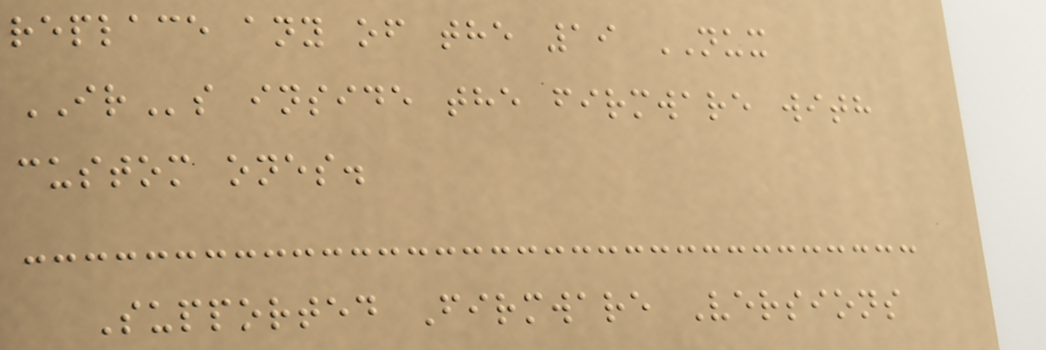replace any of the 19 NUX
IRs inside the firmware with
custom ones.
Supported Firmware Versions
